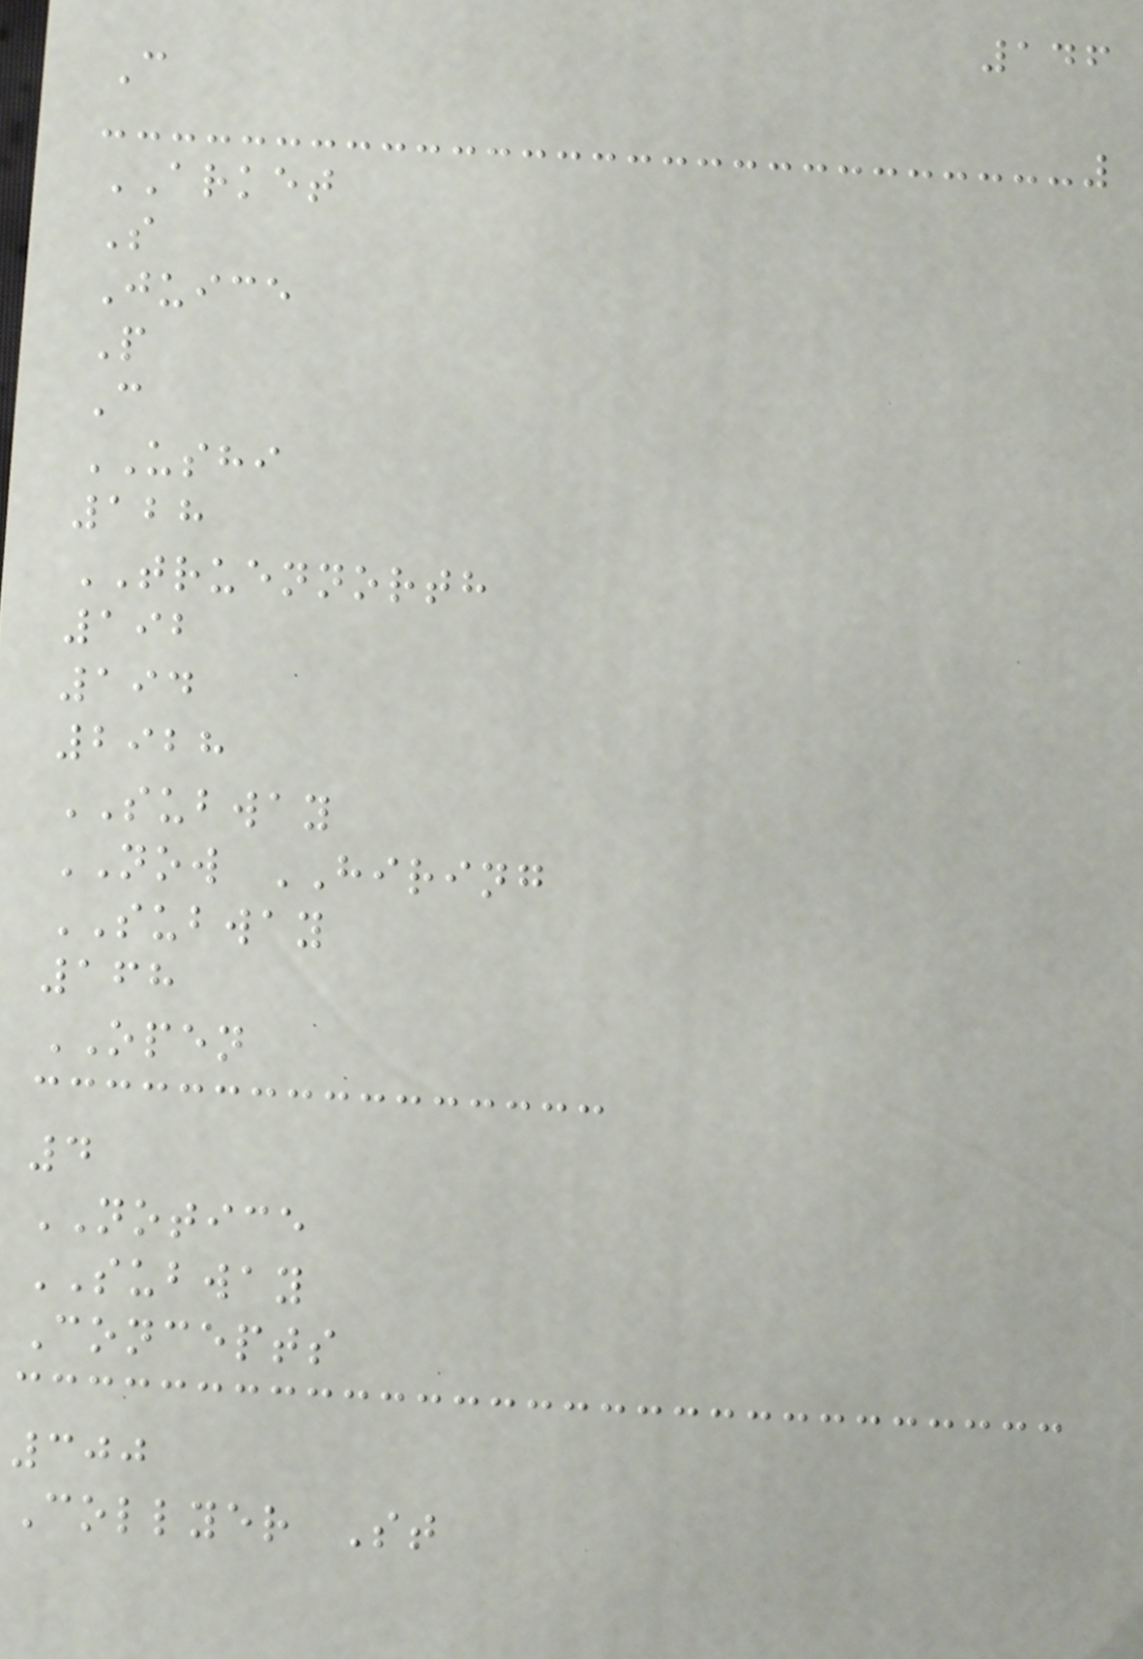146
C
ARKET
S
Juice
P
C
USHI
128
TRUENNORTH
192
194
2928
SUBWAY
NOW HIRING
SUBWAY
168
OPEN
4
NOTICE
SUBWAY
Concepts
300
Collyer St
